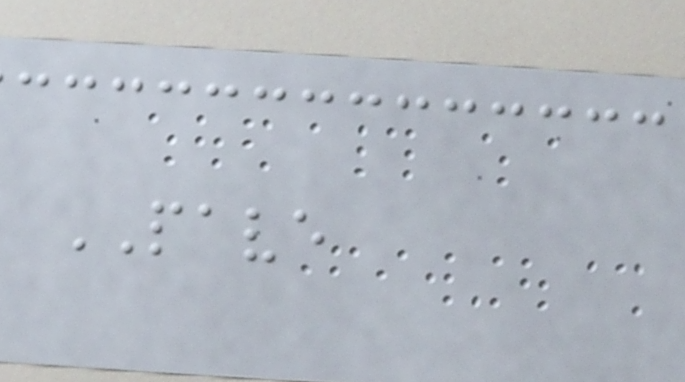PAVE
